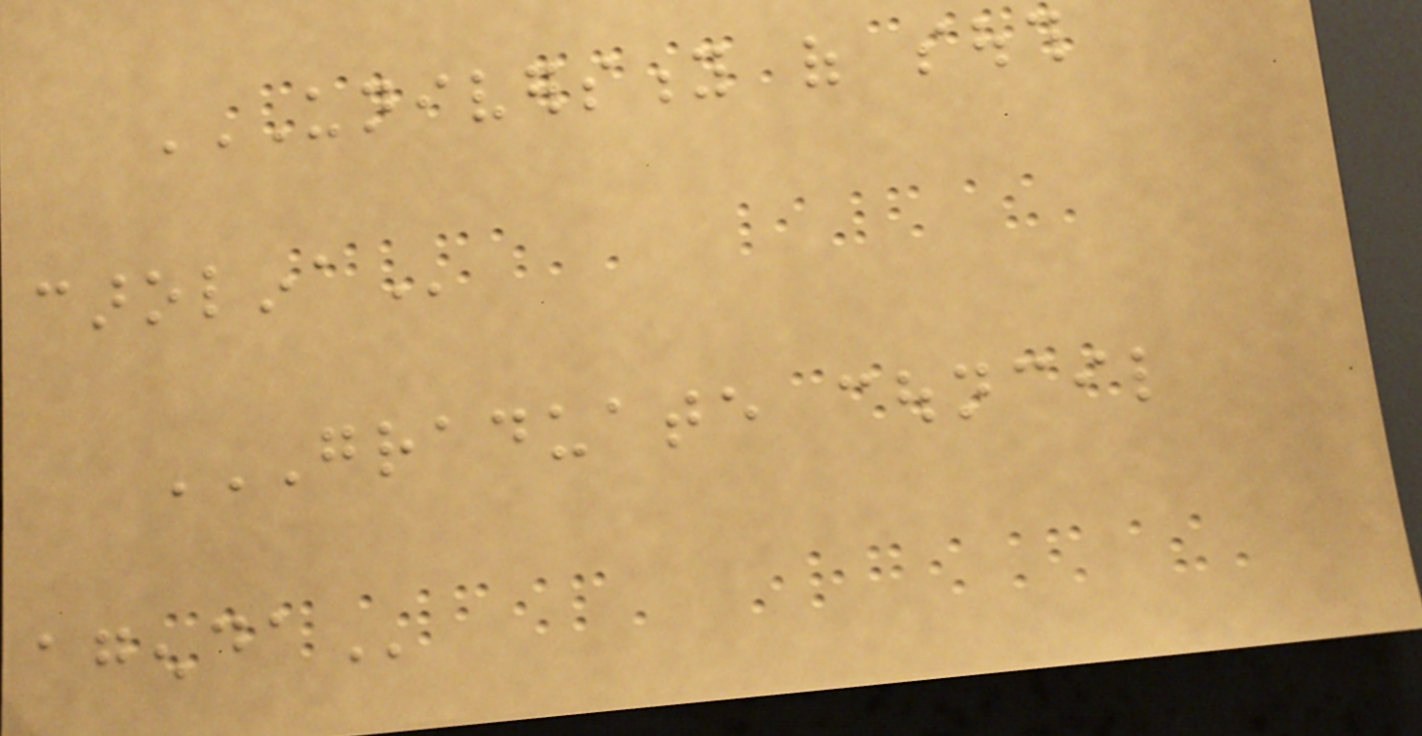UNIVERSITY OF SOUTH
CAROLINA
GRADUATE COUNCIL
AGENDA
